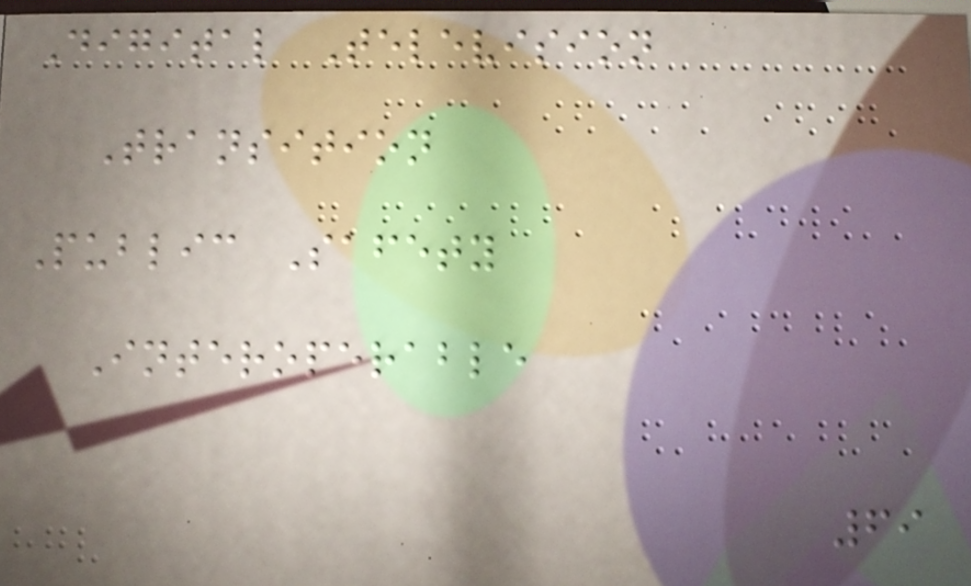Digital Television
Transition
Public Safety
Interoperable
69
